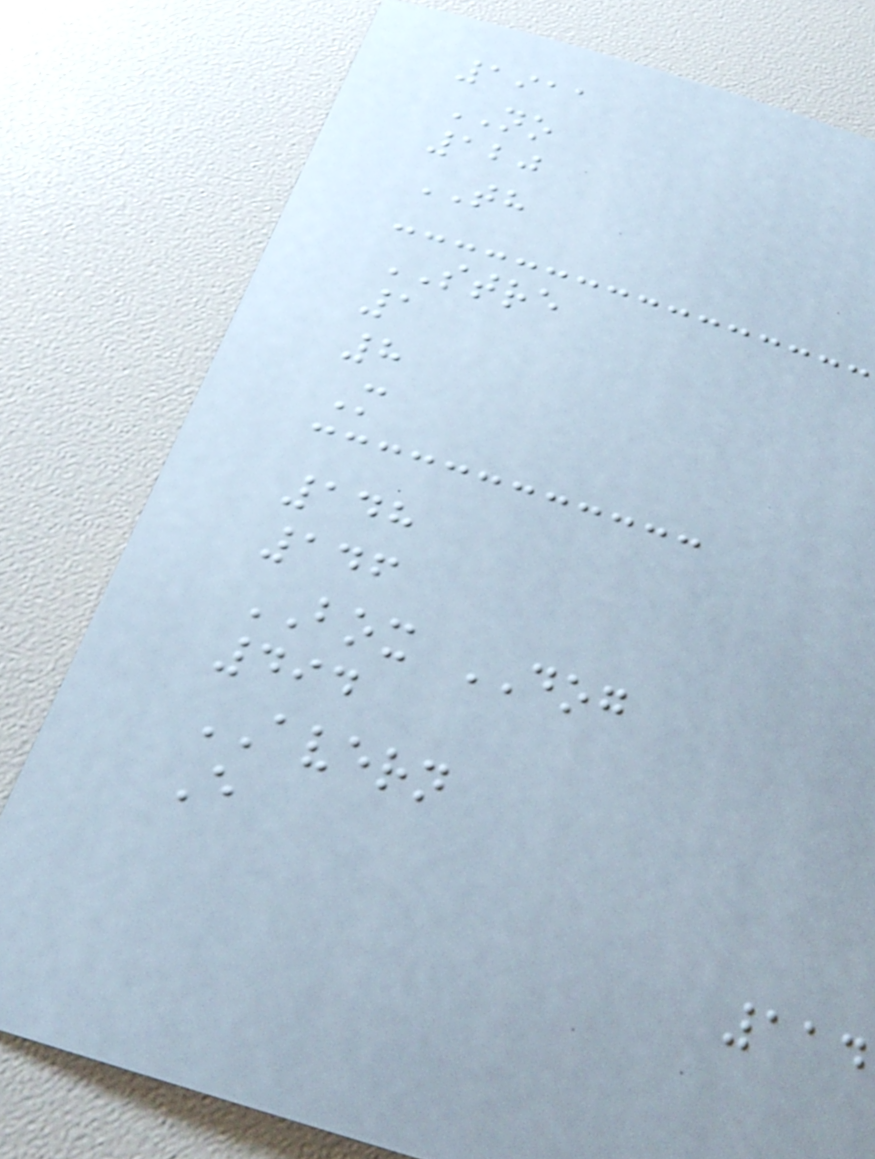1911
NO
120
TH
STRE
1
8
M
148
146
BOX DOG
494
AVERN
E
114
